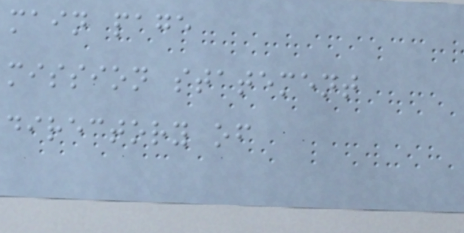main page
mission statement
directory of
